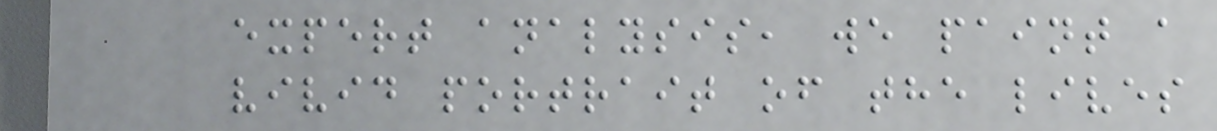expert analysis, we paint a
vivid portrait of the lives
